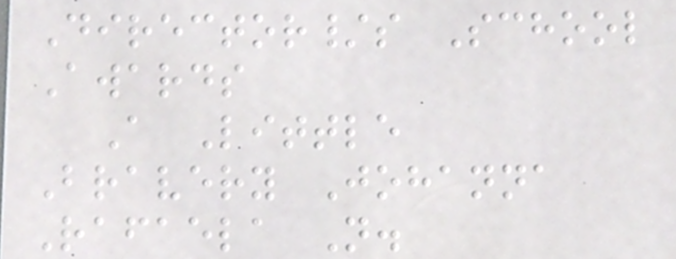Director/s School
Awards
A Little
Bravery Johanna
Rafaela N.
